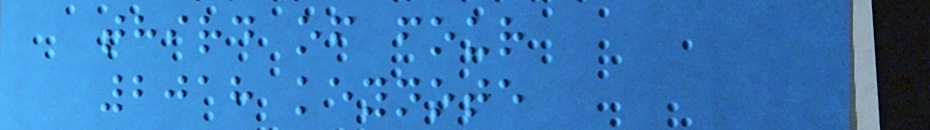third of four
2018 keynote
